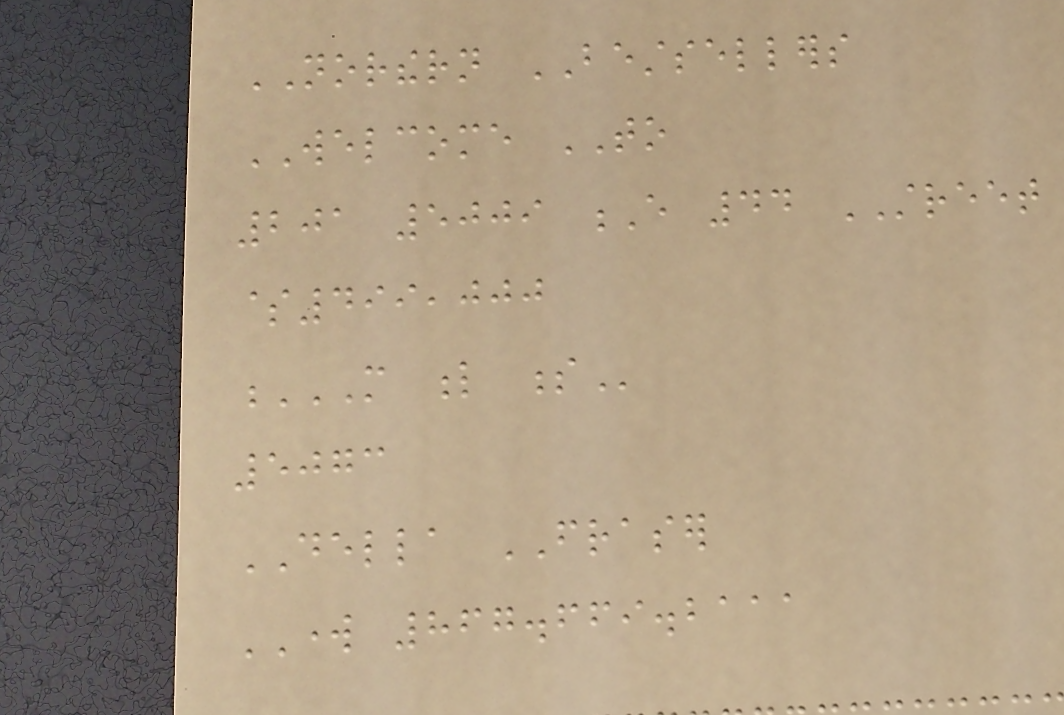NORTHERN BESTSELLERS
WELCOME TO
201 5009 E 44 STREET
$499,000
M L S
5073
DELLA FRASER
WORK 867.669.2111
